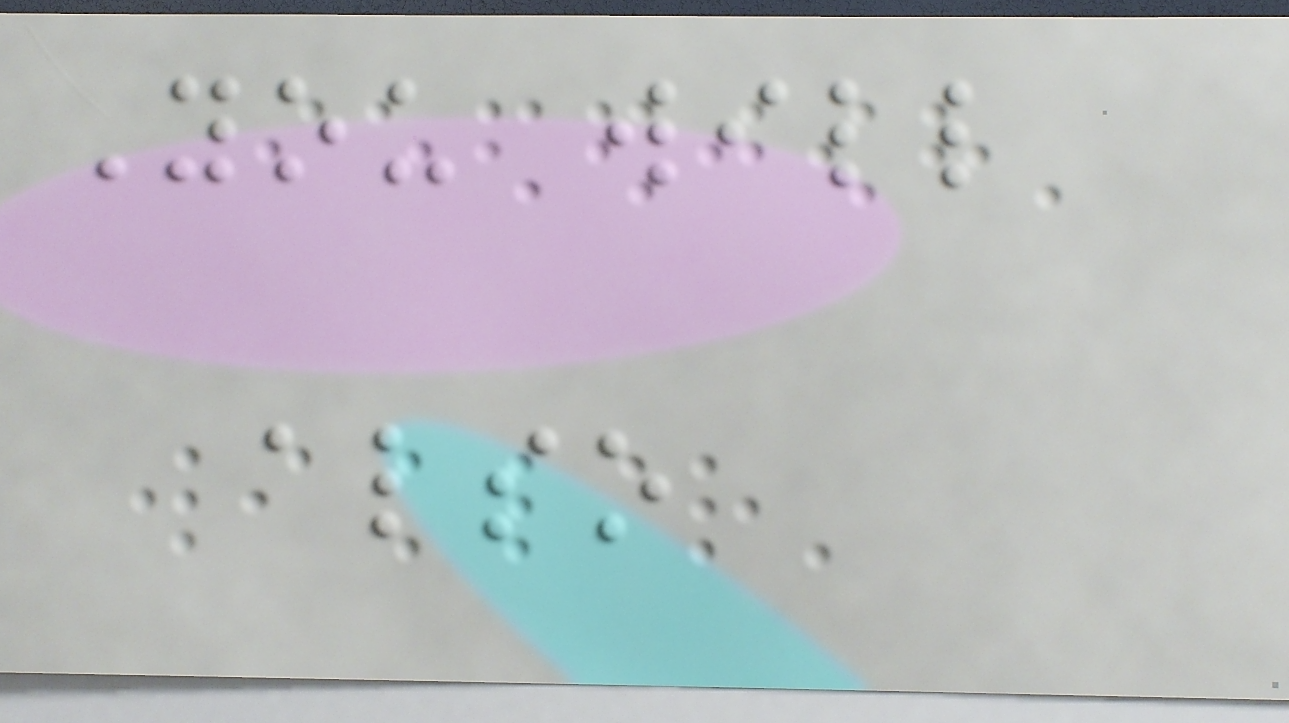You will
also
